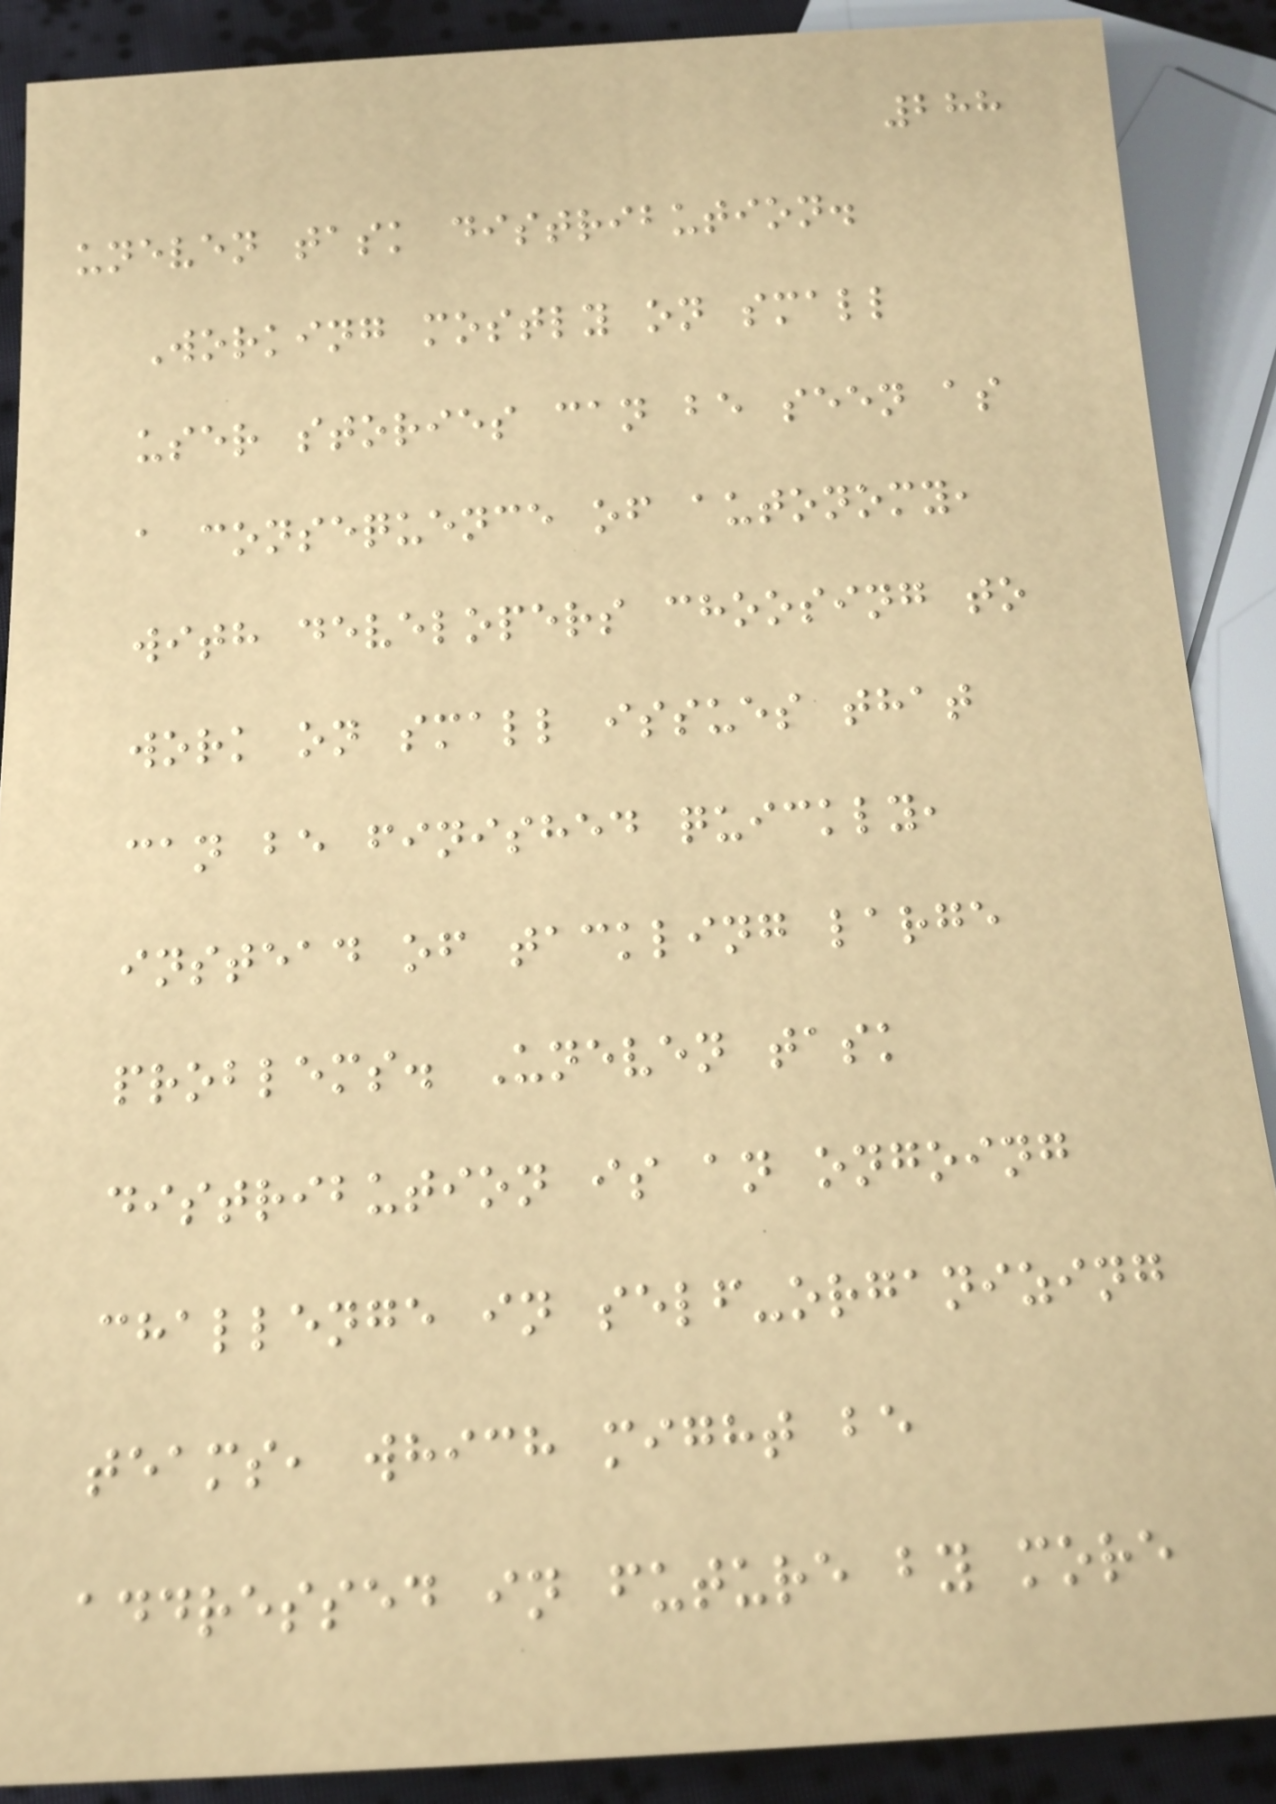288
uneven task distribution.
Working mostly on small
user stories can be seen as
a consequence of autonomy,
with developers choosing to
work on small issues that
can be finished quickly,
instead of tackling large
problems. Uneven task
distribution is an ongoing
challenge in self-organizing
teams, which might be
addressed in future by more
